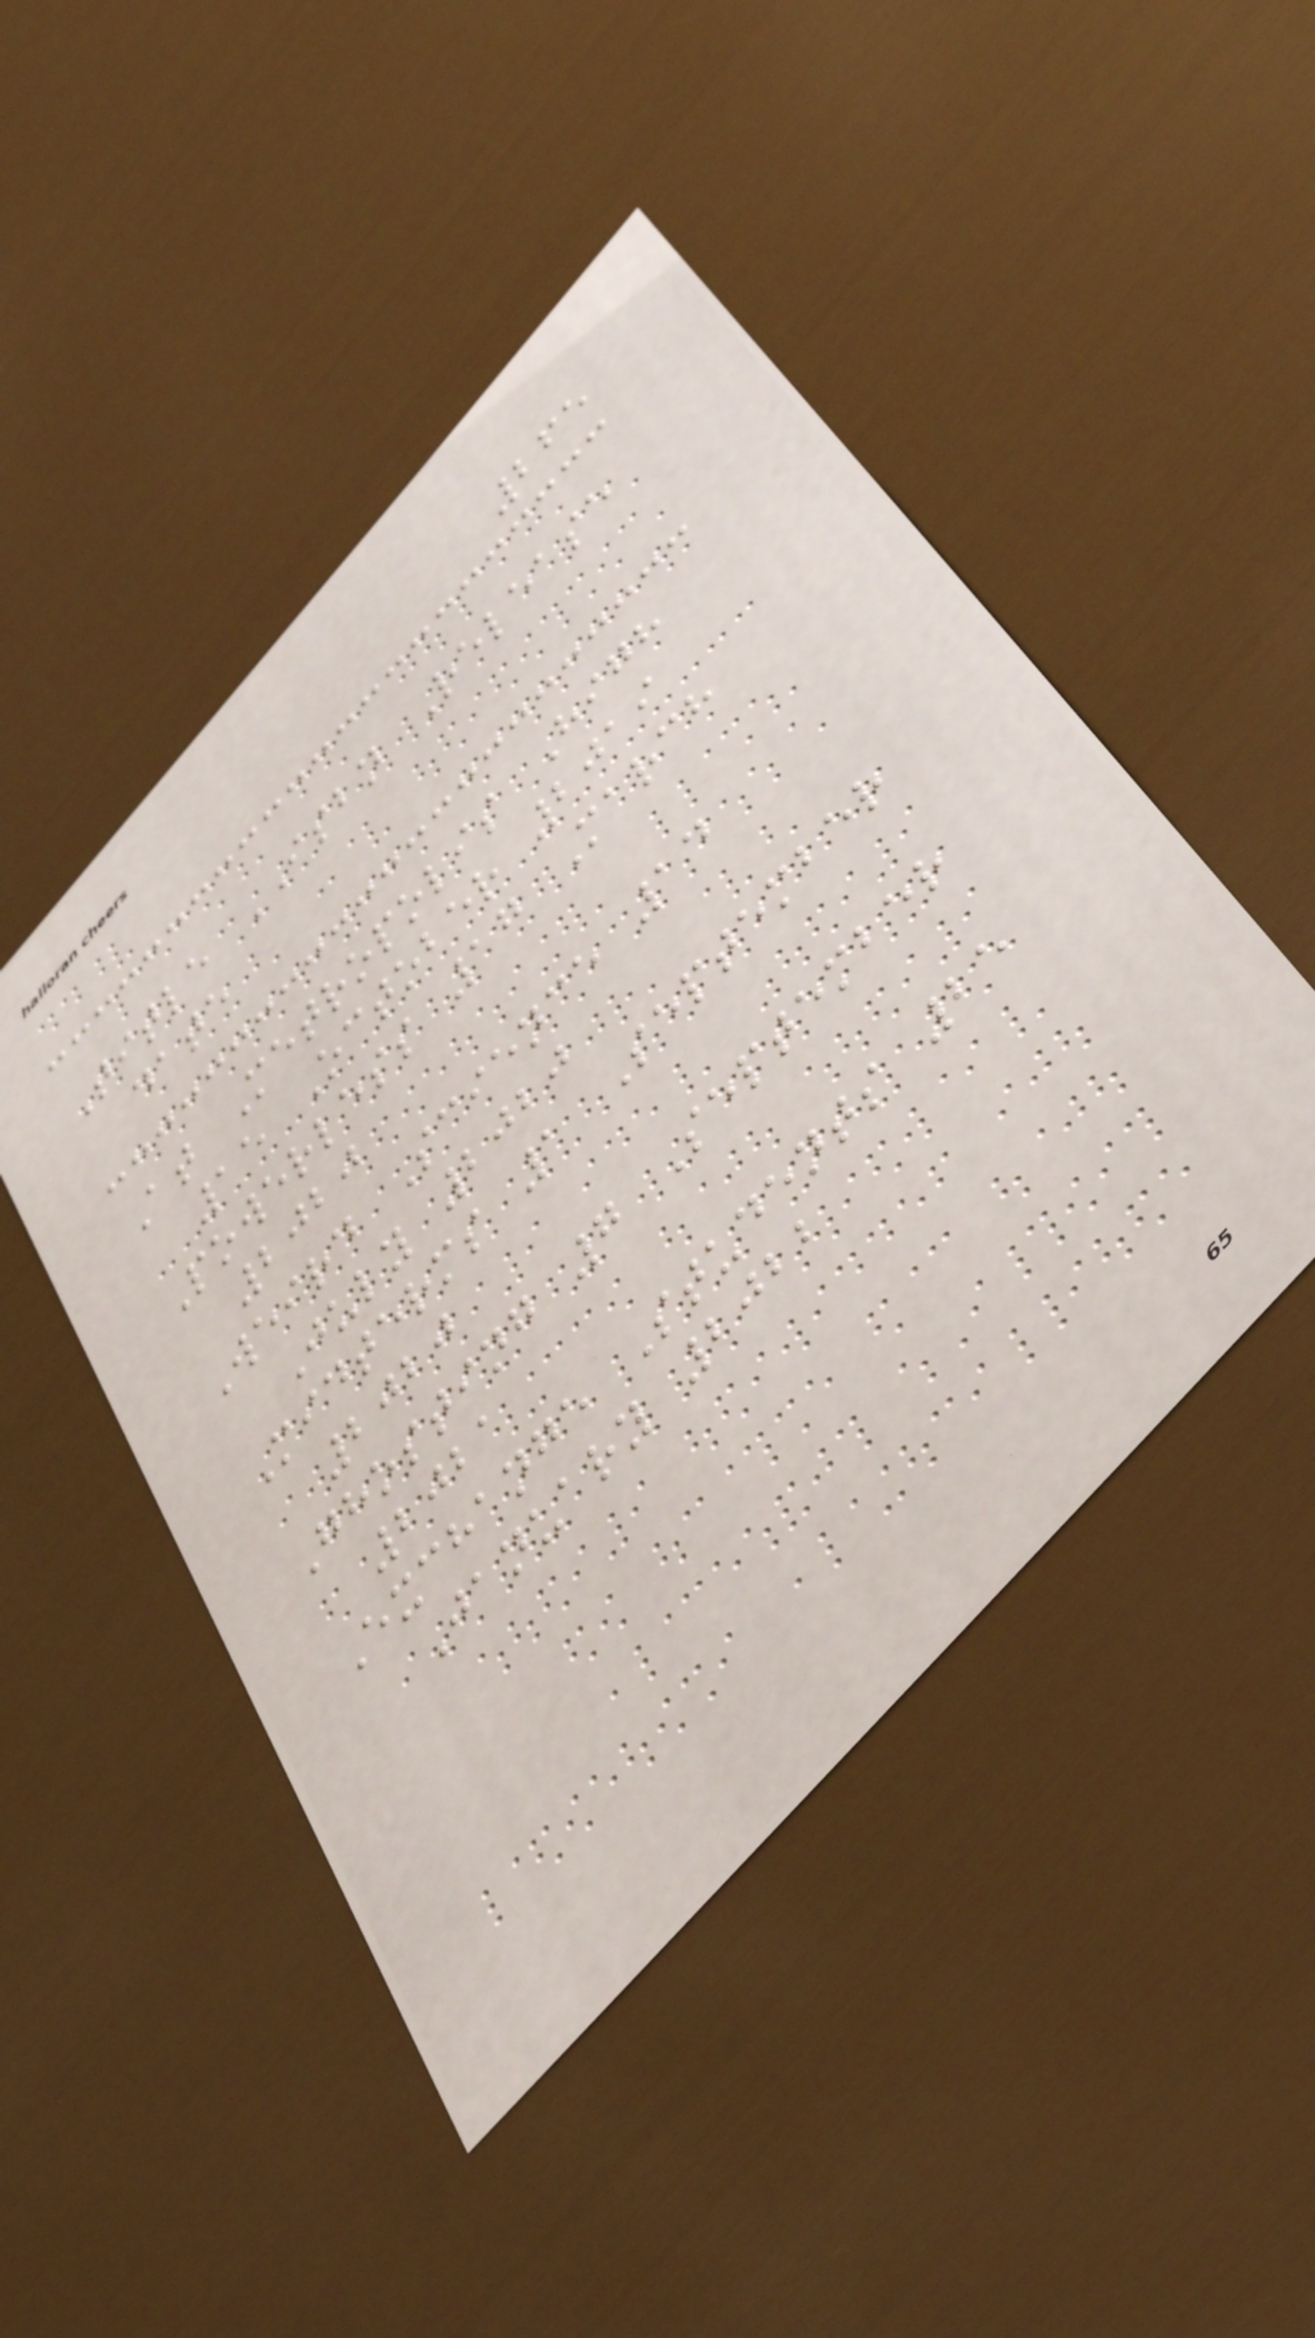265
Title ISBN Release
date
At Metropolis High
15 October 2019
Powerless 17 March
2020
Weird Science 14
July 2020
Midterms 1 September
2020
Ghosting 7 September
2021
Exchange Students 25
January 2022
